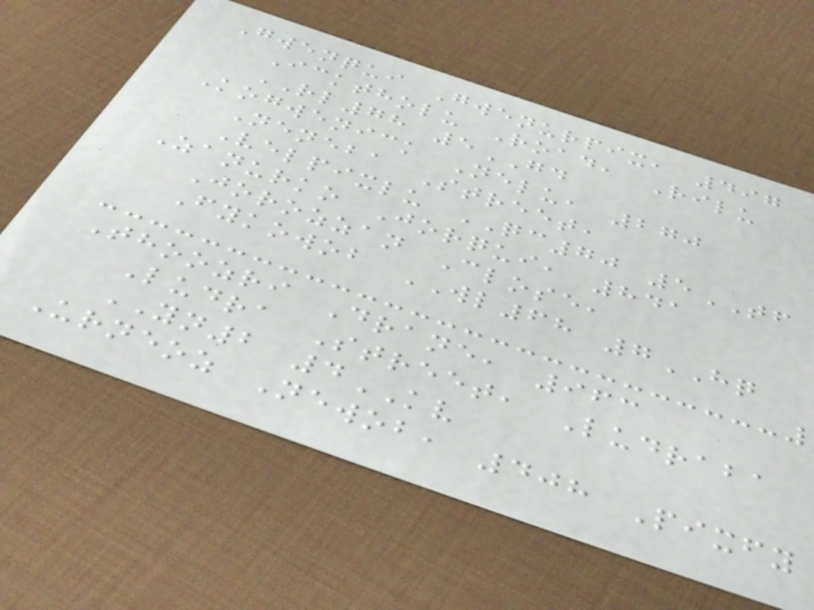Gwenqui Gwenurpix, 497
Icktholu Road, Rilu
RL78 5GD
Kogwenick Nelu, 270
Neneba Street,
Velpixlu QC70 5TF
Zanurko Jorqui, 841
Jorozzan Close,
Fykowob WL68 7HQ
Thoozri Drane, 963
Ludra Street, Ludraba
YN2 4KV
Urneoz Newob, 408 Pixfy
